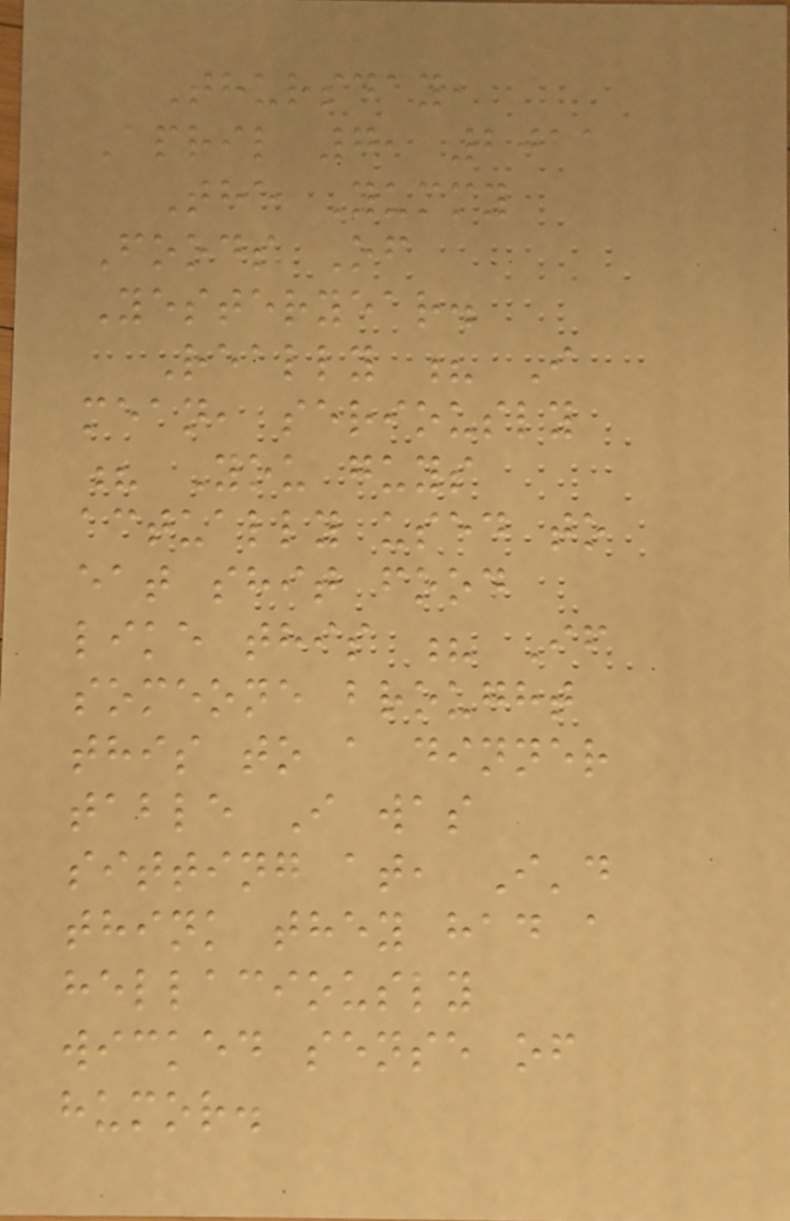Thursday,
April 7, 2011
The Yummy
Foods Of
Yesteryear.
Really ? I
mean, seriously
? You guys
actually used to
eat shit food
like this ? If
someone brought
this to a dinner
table I was
sitting at, I'd
think they had a
hellaciously
wicked sense of
humor.
